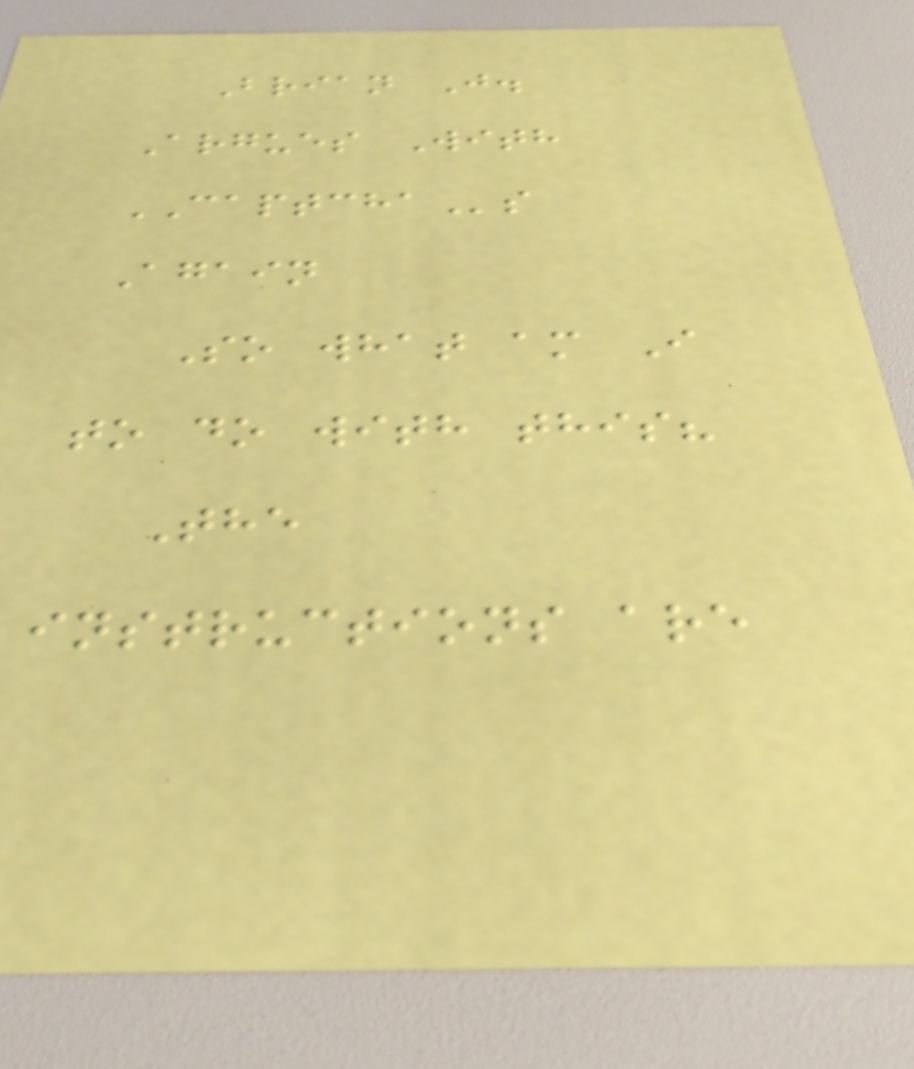Brian J.
Argues With
CAPTCHAs
Again
So what am I
to do with this?
The
instructions are
